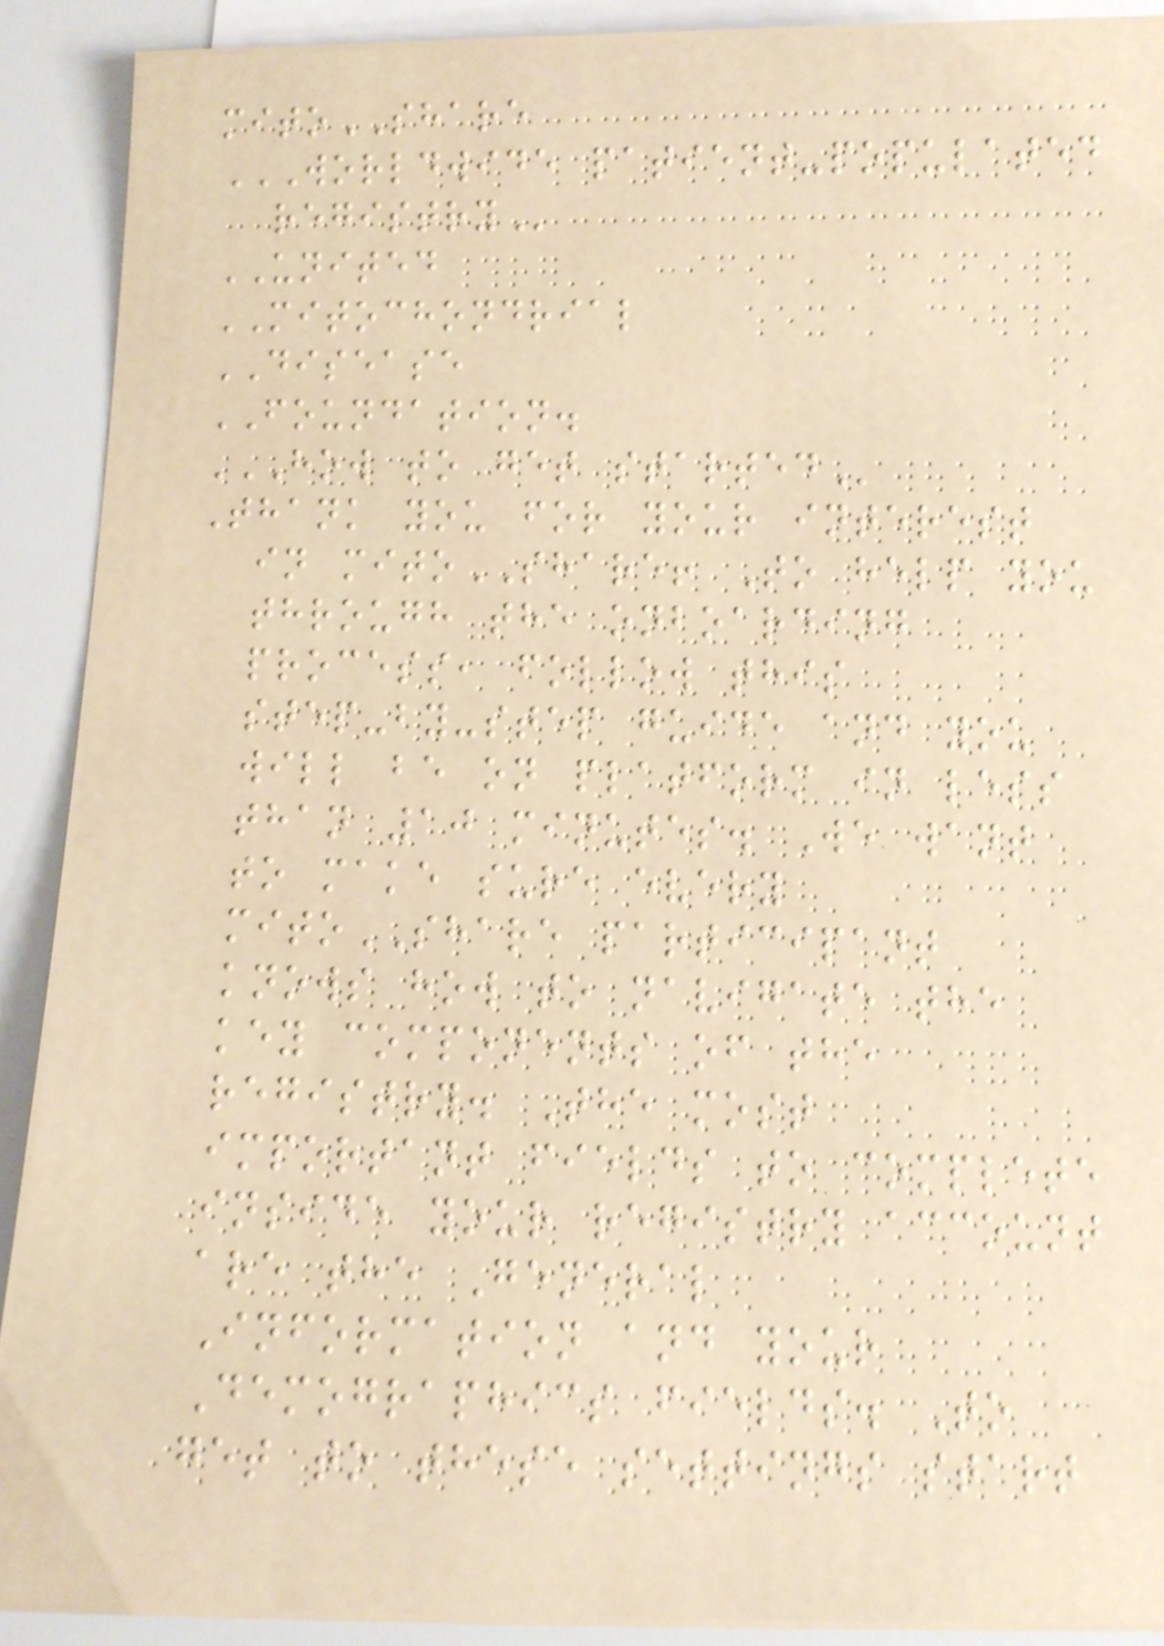mitoSHARE
WORLDWIDE PATIENT-POPULATED
REGISTRY
UNITED
MITOCHONDRIAL
DISEASE
FOUNDATION.
HOW TO GET STARTED
Thank you for your interest
in mitoSHARE! To help you
through the onboarding
process, follow this
step-by-step guide and you
will be on platform in less
than 10 minutes. We want
to make sure every
mitoSHARE participant
knows how to navigate the
key components of the
registry. The most
important fields to complete
inside your registry account
are the General
Information and your
Demographics fields. To
get to these settings start
